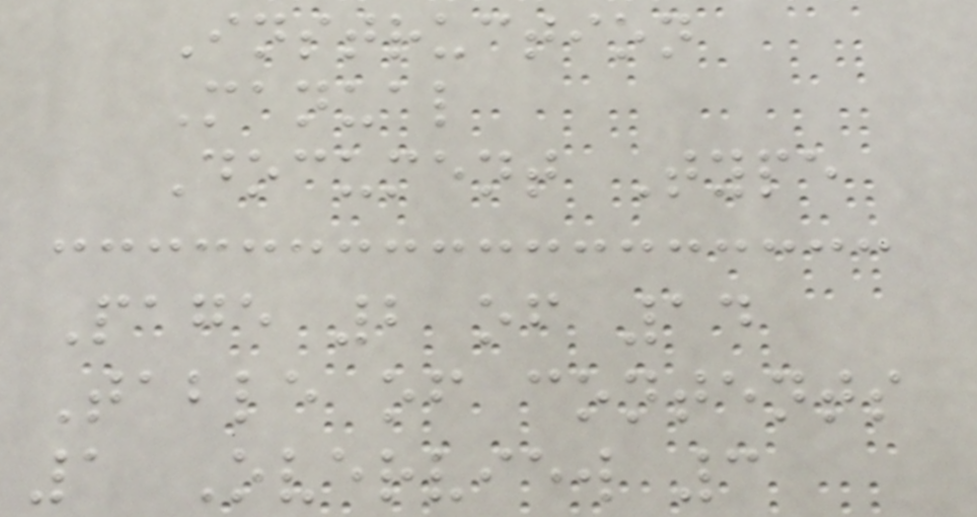Instruction
Manual
Document Type
Page 2 of 14
Table of contents
1 Overview 3
